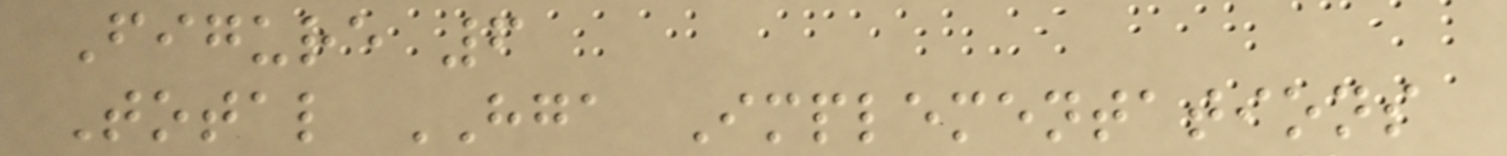Figure 6
Total HGA Implementations
